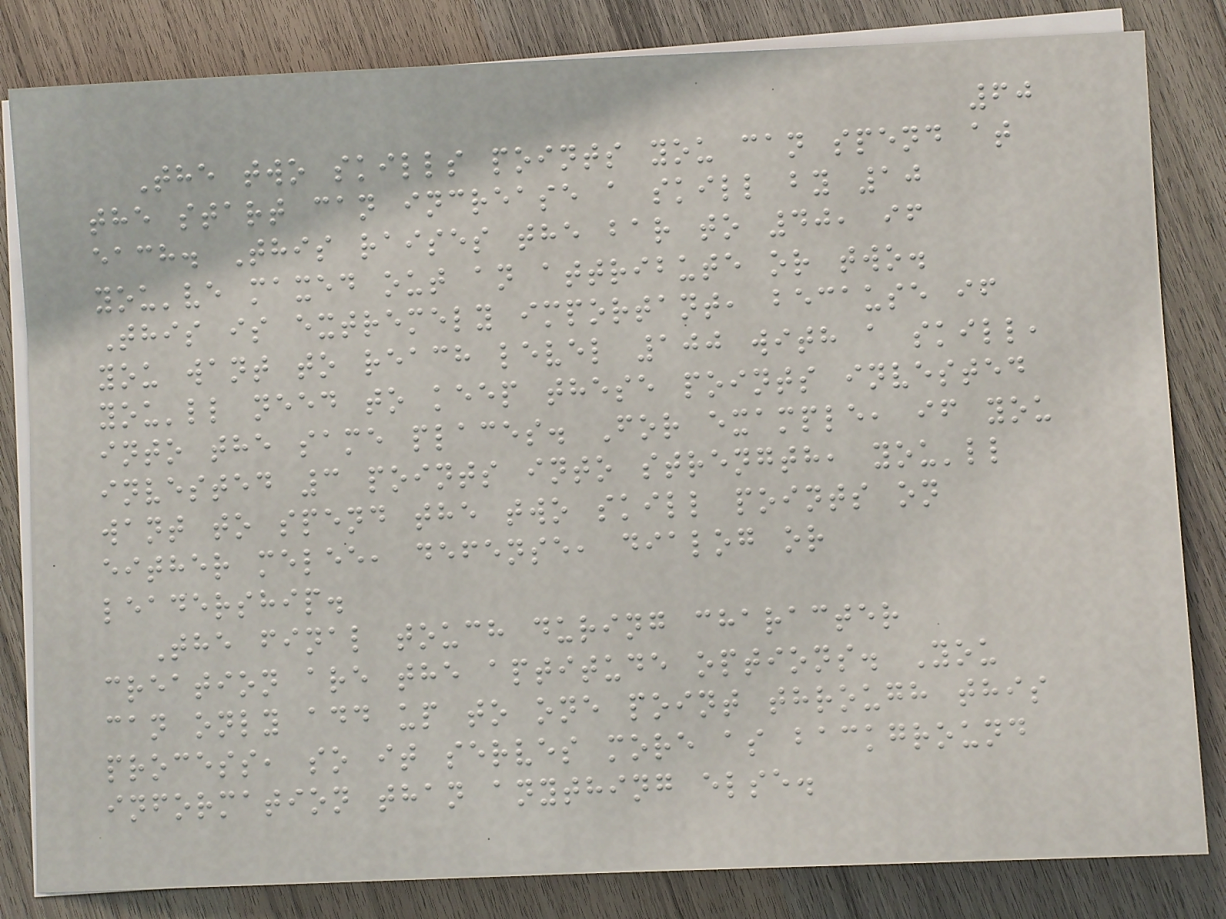60
The two skills points you can spend at
the start can increase a skill by 10
each. This raises the bar to 40, if
you've maxed out an attribute or two.
This is extremely important, because if
you want to reach level 100 with a skill,
you'll need to keep these points invested
into the same places. For example, if you
invested 3 points into strength, you'll
want to spend the two skill points on
either melee, defense, dialog or
leadership.
The final touch during character
creation are the aptitude options. You
can only add up to one point through this
process, so it serves more as background
information than anything else.
